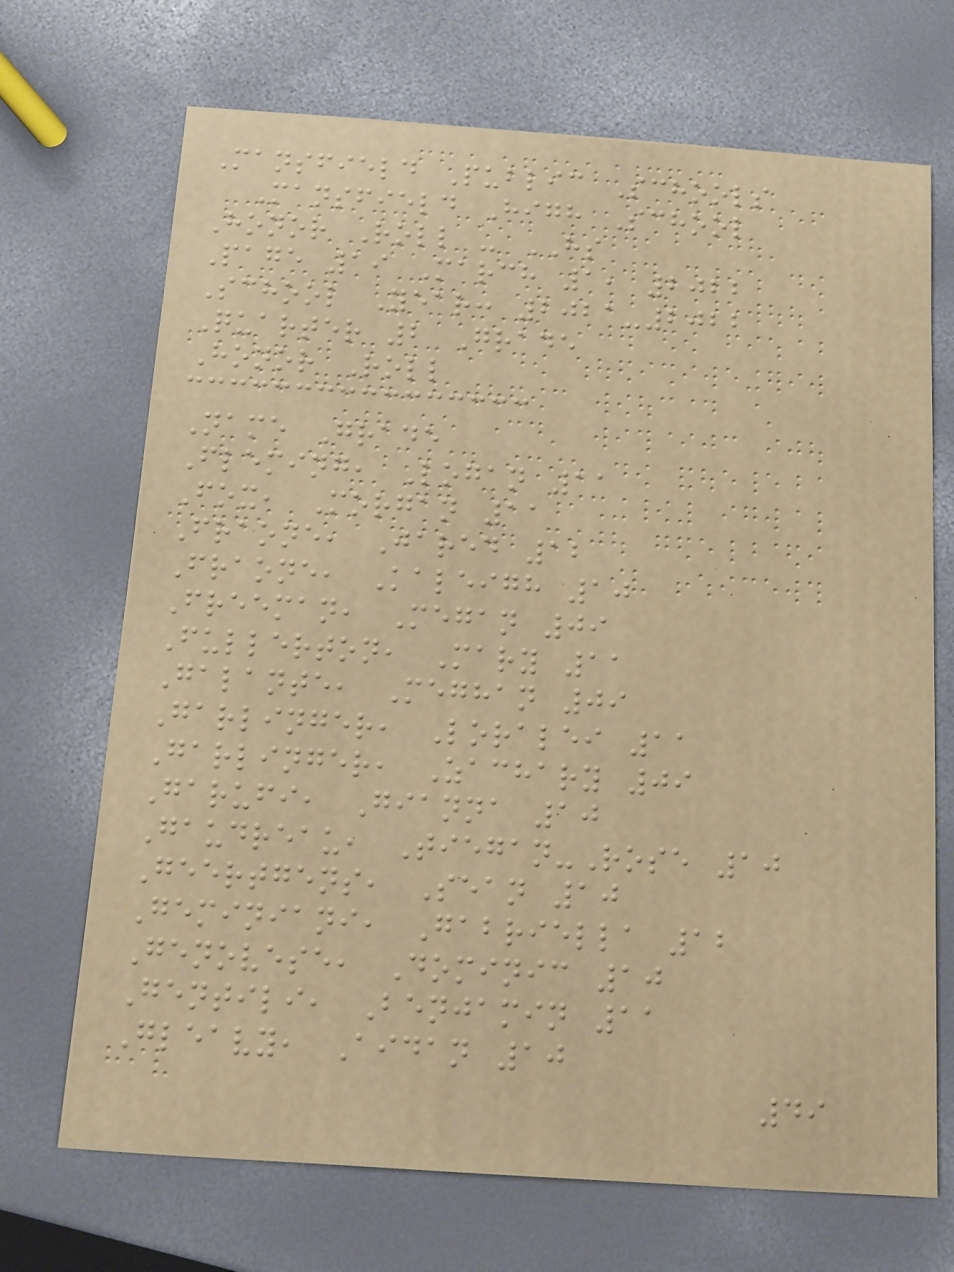Mansfield Public Schools
Mansfield High School
Honor Roll - HS
Page 19 March 1, 2022
School Year: 2021-2022
Quarter 2 Grade
Honor Roll
Name Grade
Fleming, Logan 11
Fox, Morgan 11
Fraone, Jared 12
Fraone, Kaleigh 10
Freeman, Megan 09
Fullerton, Mary 11
Galante, Meghan 09
Garlinger, Loralei 11
Garlinger, Zachary 09
Garufi, Gianna 10
Gaudreau, Tiegan-Rose 10
Geertgens, Sean 10
Geminiani, Gabriella 12
Genovese, Dominic 10
Gentili, Benjamin 11
Gleavy, Aidan 10
49
